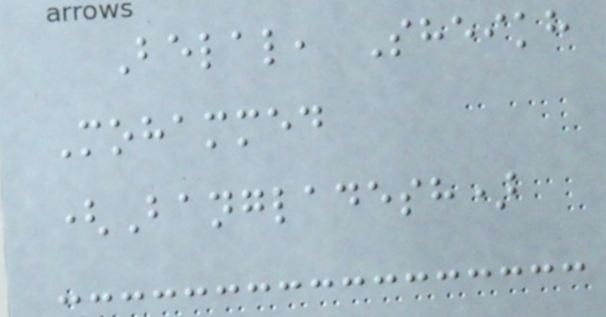Belal, Sheikh
Mohammed
(Bangladesh)
